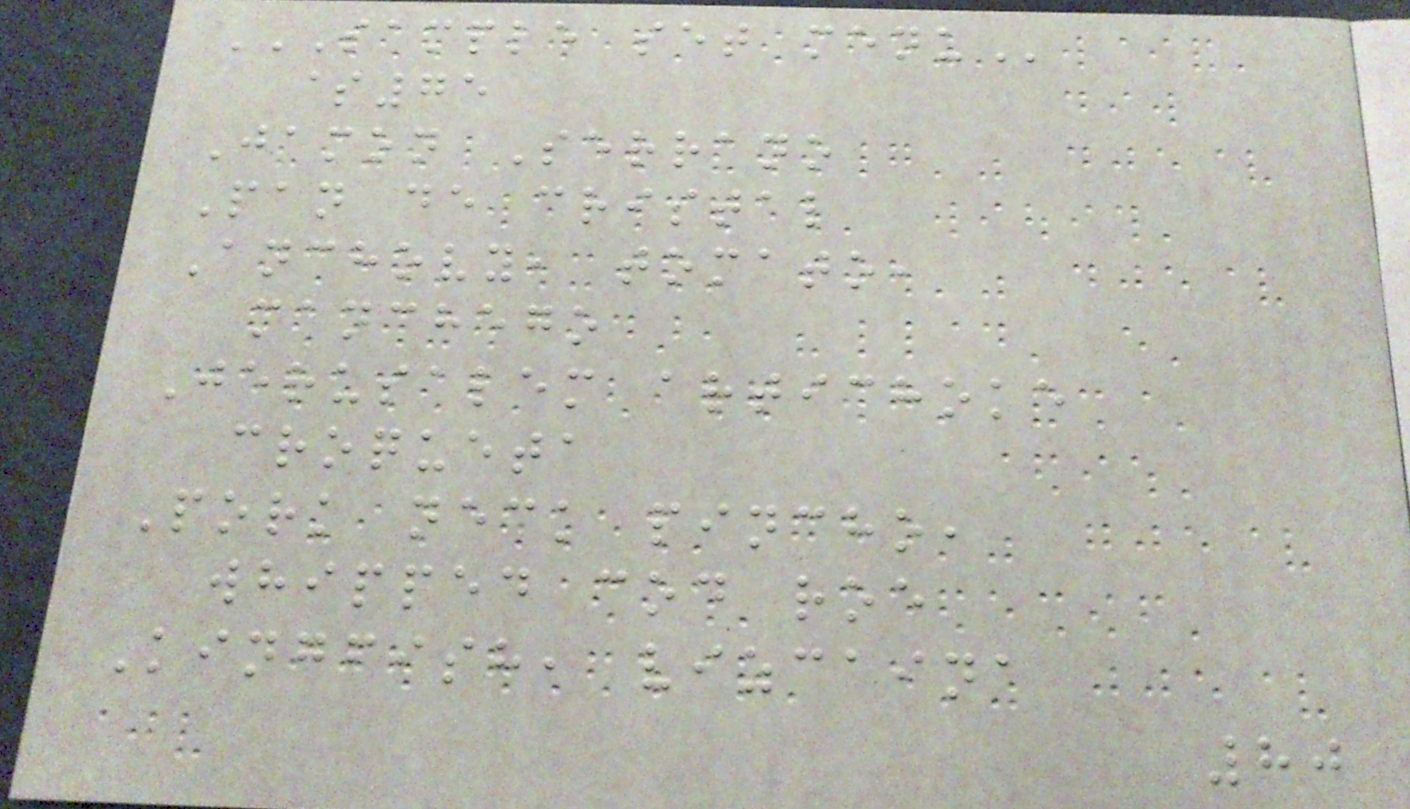SAMPLE SET MENU
$75
Jamon Serrano
Pan de cristal
Anchovy, tomato,
manchego
Jerusalem artichoke
croqueta
Pork neck pincho,
whipped cod roe
Kingfish, vizcaina
80
